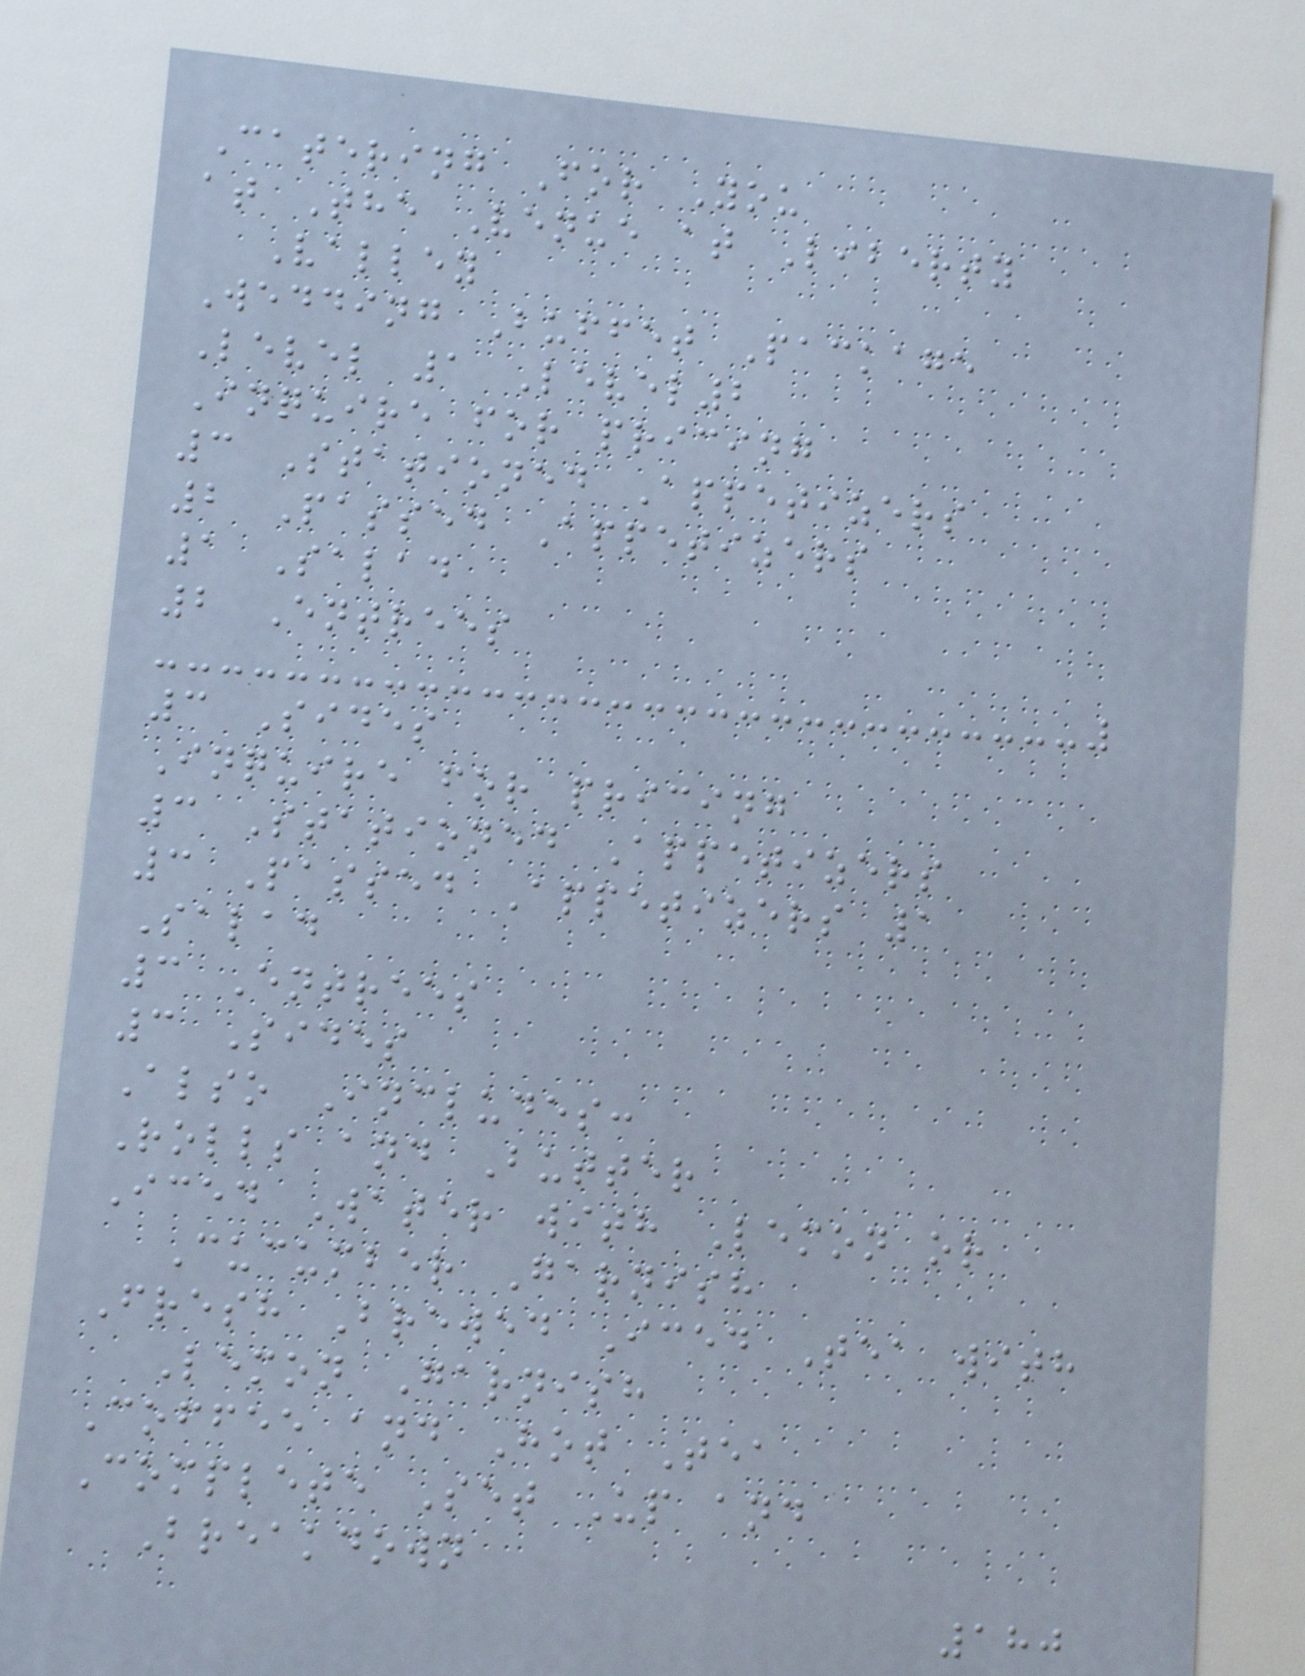Catering For You
at The Venue at Liberty
Valley
Wedding Buffet Package
Level 1 Level2
Inquire for pricing
3 Stationed Appetizers
2 Passed Appetizers
1 Salad
2 Entrees
3 Sides
Inquire for pricing
3 Stationed Appetizers
3 Passed Appetizers 1
Salad
3 Entrees
3 Sides
Also Includes:
Rolls and Butter
Iced Water with Lemon or
Cucumber Garnish
Fresh Brewed Iced Tea with
Lemon Garnish
Coffee and Hot Tea
Complete Set Up and
Breakdown
180
